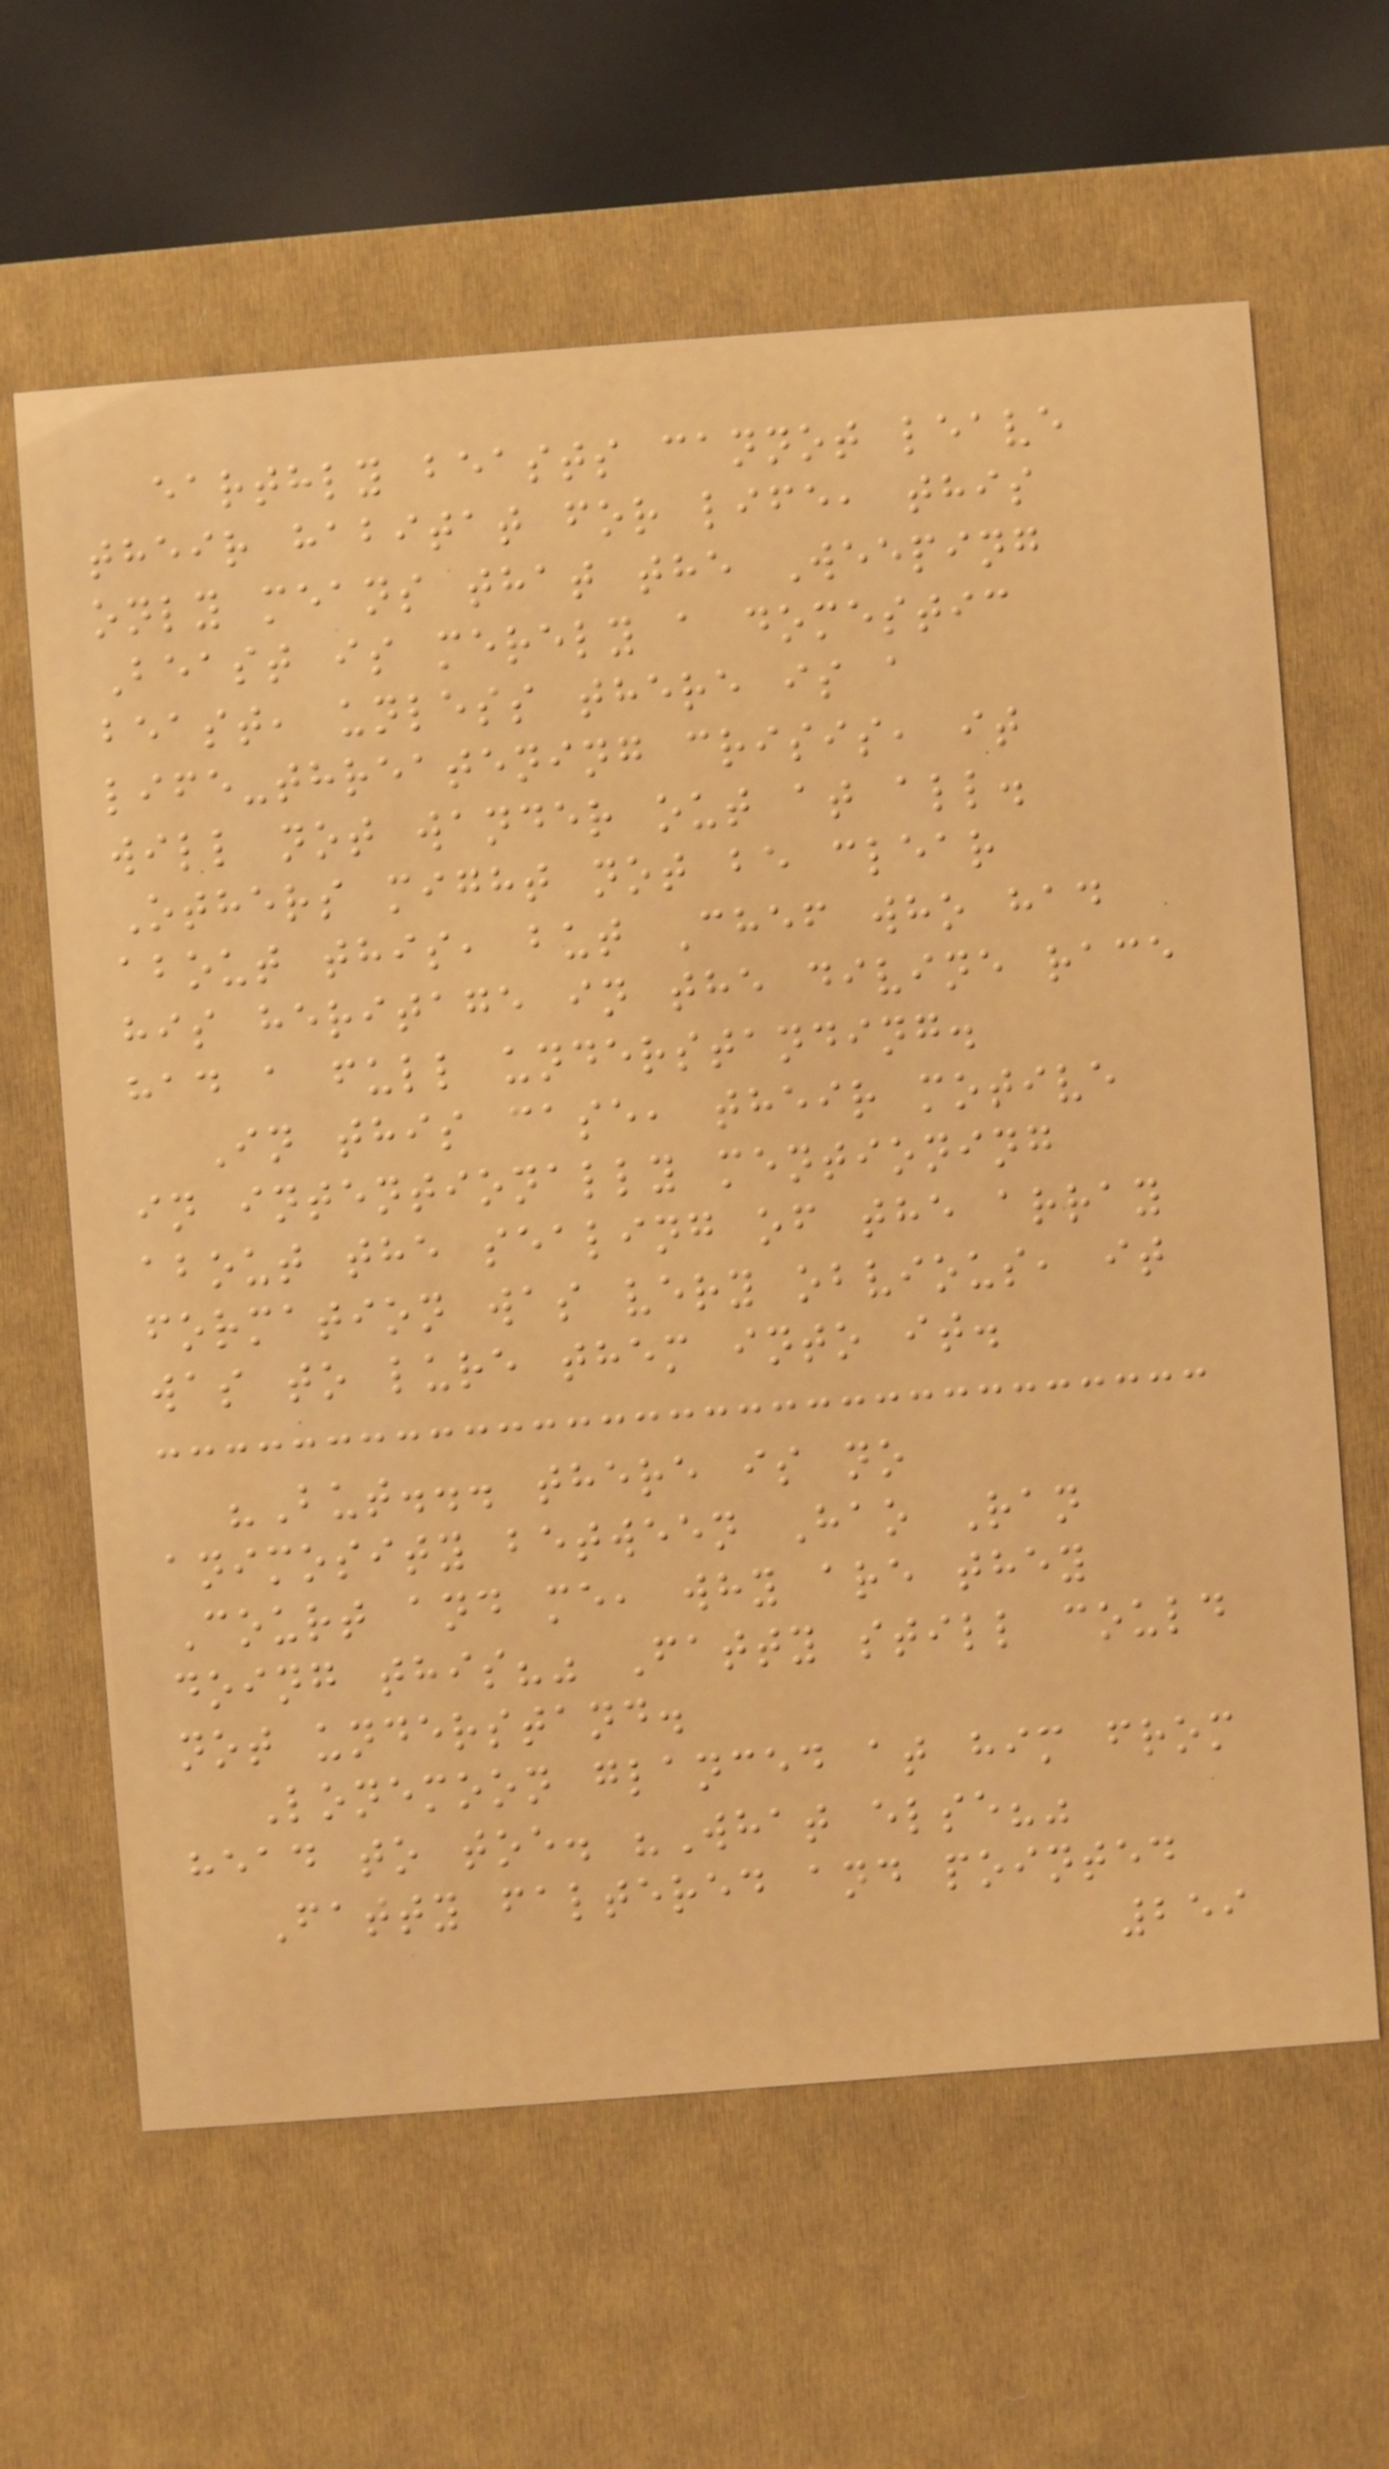earthly beasts cannot leave
their habitat for life, this
only means that the Weeping
Beast is merely a domestic
beast, unless there is a
life-threatening crisis, it
will not wander out at all.
Others might not be clear
about this, but Chef who had
his heritage in the divine race
had a full understanding.
In this case, their motive
in intentionally mentioning
about the sealing of the array
formation was very obvious, it
was to lure them into it.
"But... there is no
animosity between Hao Ran
Court and me, why are they
doing this?" Fatty still could
not understand.
Lonemoon glanced at him from
head to toe. "What else?"
Fatty faltered and pointed
259
